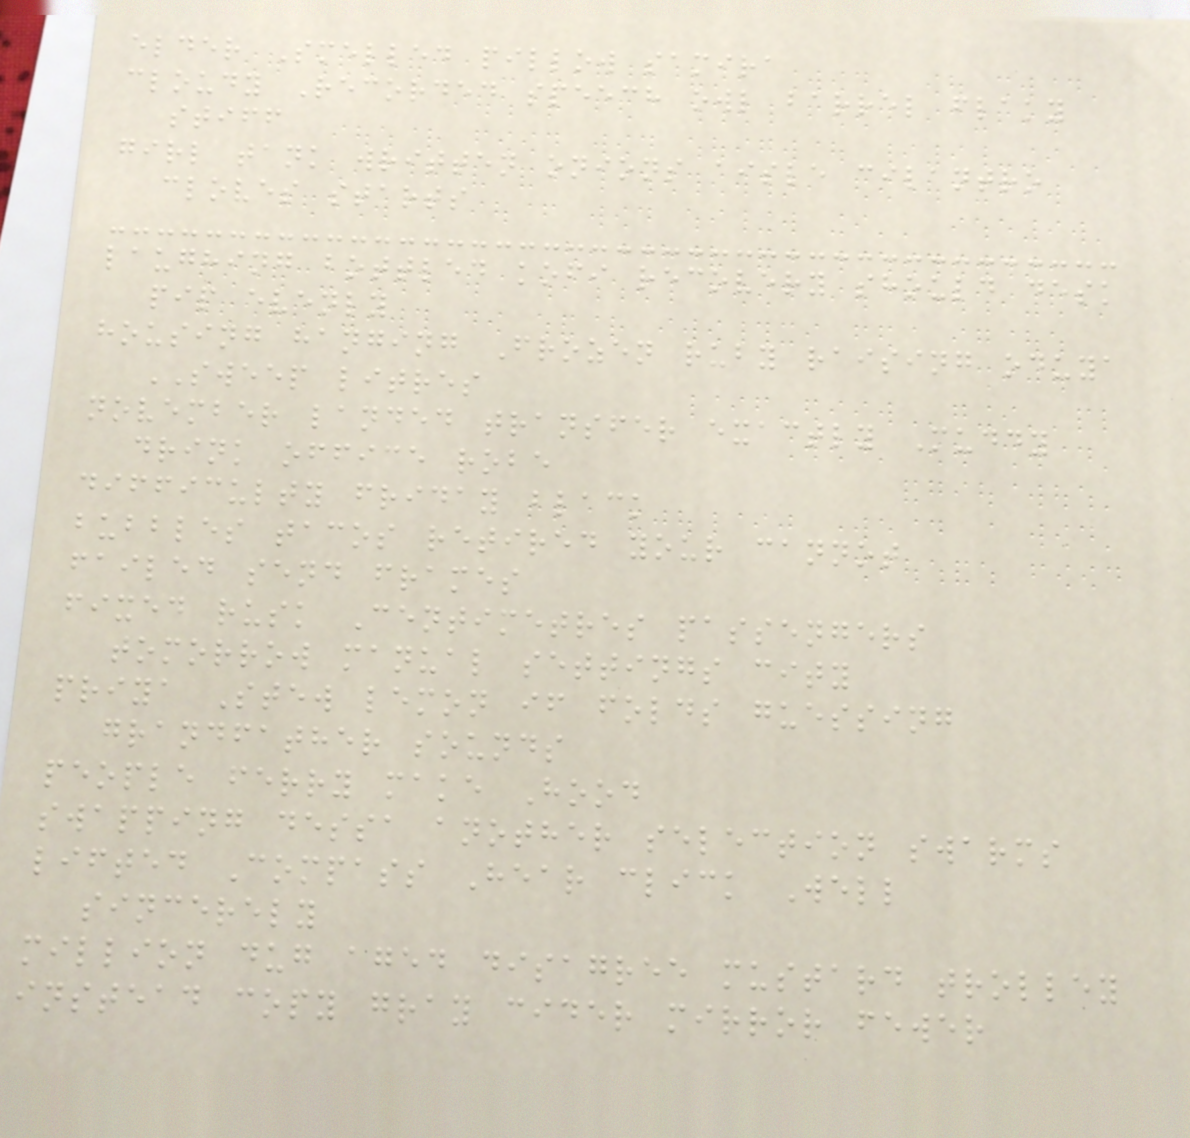elder Smelled pillow samira
cloudy Recorded speech owl barrel flaky
stiff
girl tank written onions aisle cilantro
cloves starts
laughing bottled kofi recovery should desk
pip evenly
housing hanging Frozen ruby raising oduya
SWEEP litres
november landed transfer exactly Muddy
drink office robe
difficulty friday black
bubbles tacos retired your cannot
failed send frames
fixed rusk Centimetres passengers
tomorrow manual settings city
priya Stew lemon if folds guessing
grandfather sounds
people ferry make Hood
swapping dessa another selection swarms
lifted Compass Hear click Well
sincerely
million dug aged disagree mustard trolley
instead copy gray cider mirror fewer
